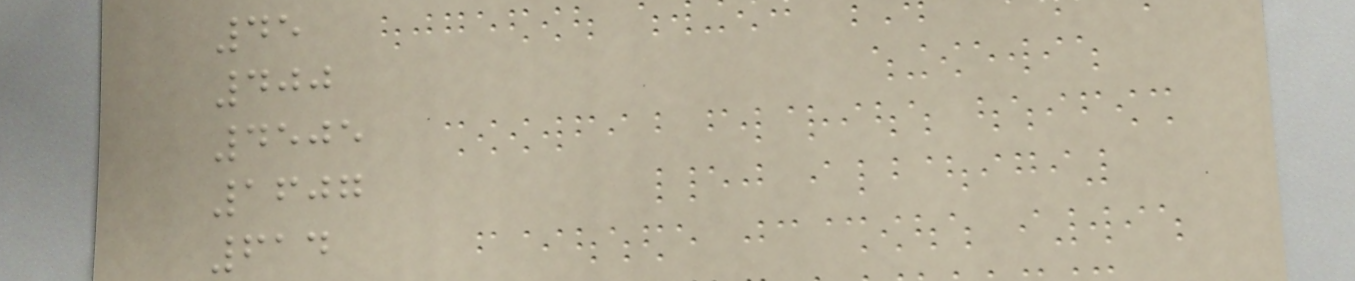45
400
4505
1607
614
